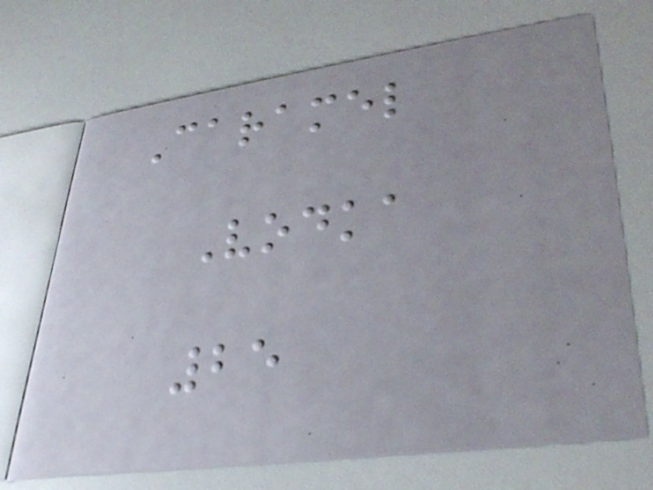Caramel
Vodka
25
